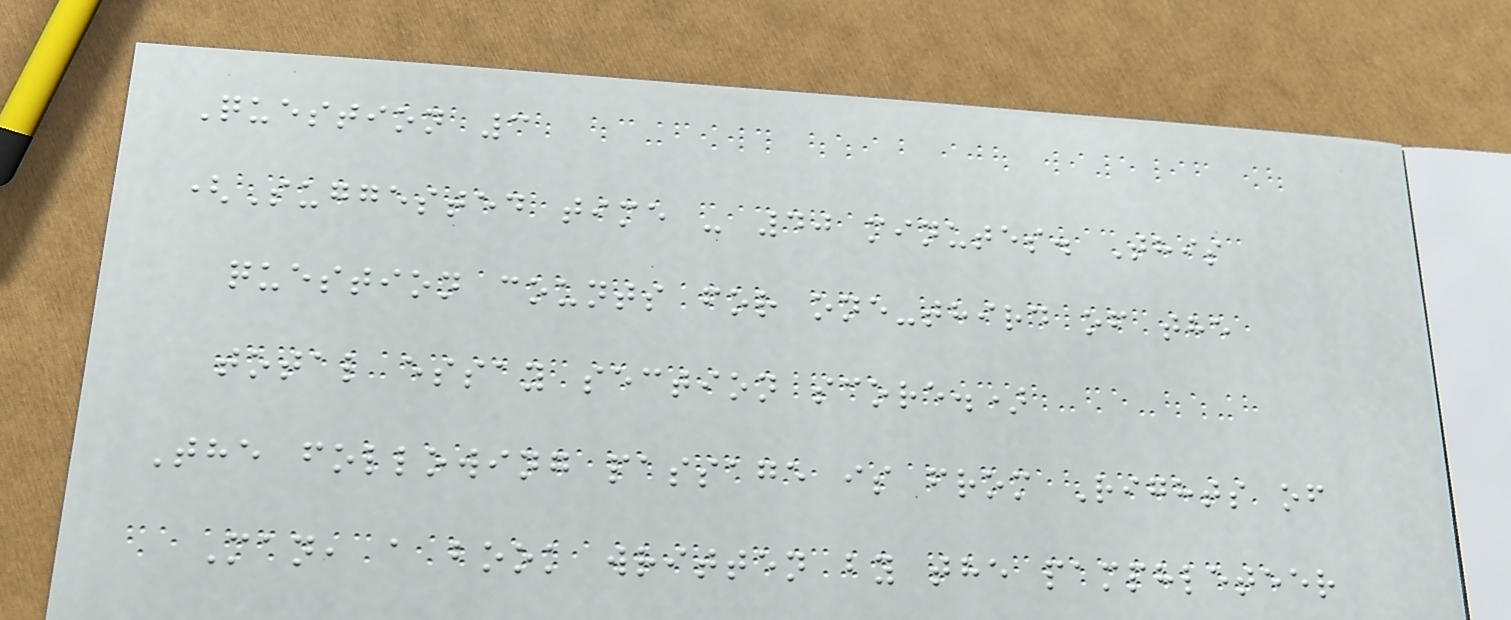Question 3
(Suggested time - 40 minutes. This
question counts for one-third of the
total essay section score.)
The following passage is from Rights of
Man, a book written by the pamphleteer
